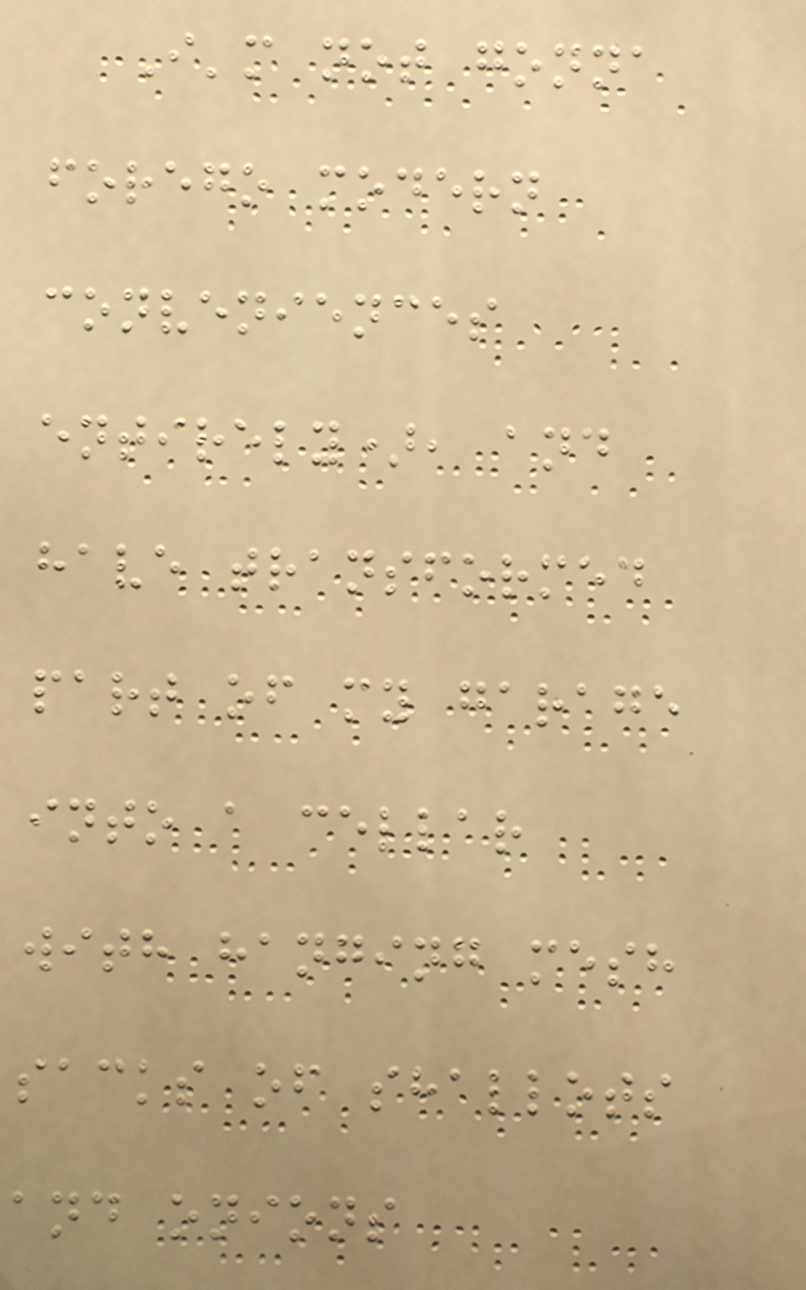I'm not gonna
forego modern
conveniences
entirely), and
have transformed
part of my garage
into a cellar
with hanging mesh
sacks of shallots
and onions
